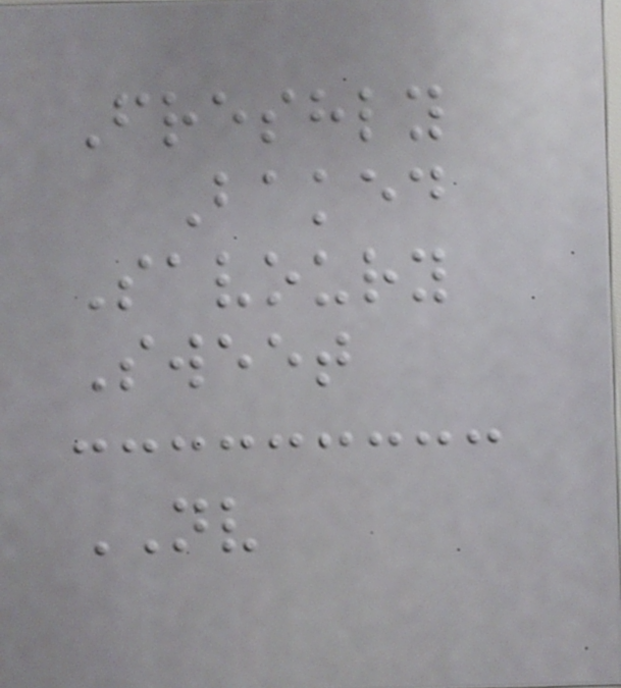Freshly
Baked
Savoury
Sweet
NV
